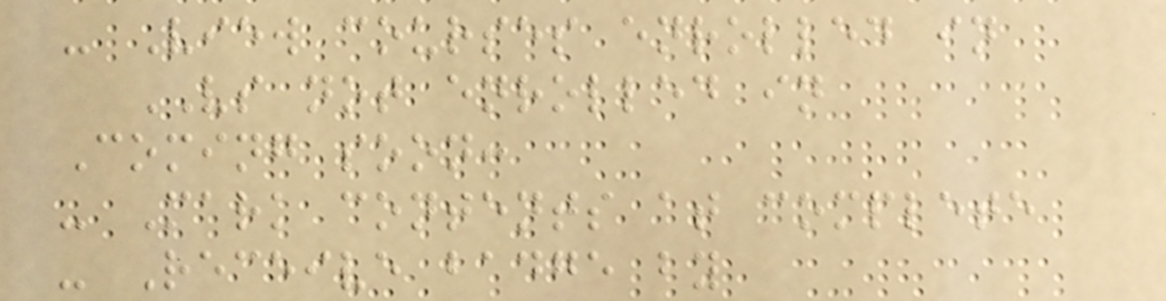- View courses enrolled in
VS not enrolled in
Coming soon:
- Mark contents at complete
- Receive badge by
